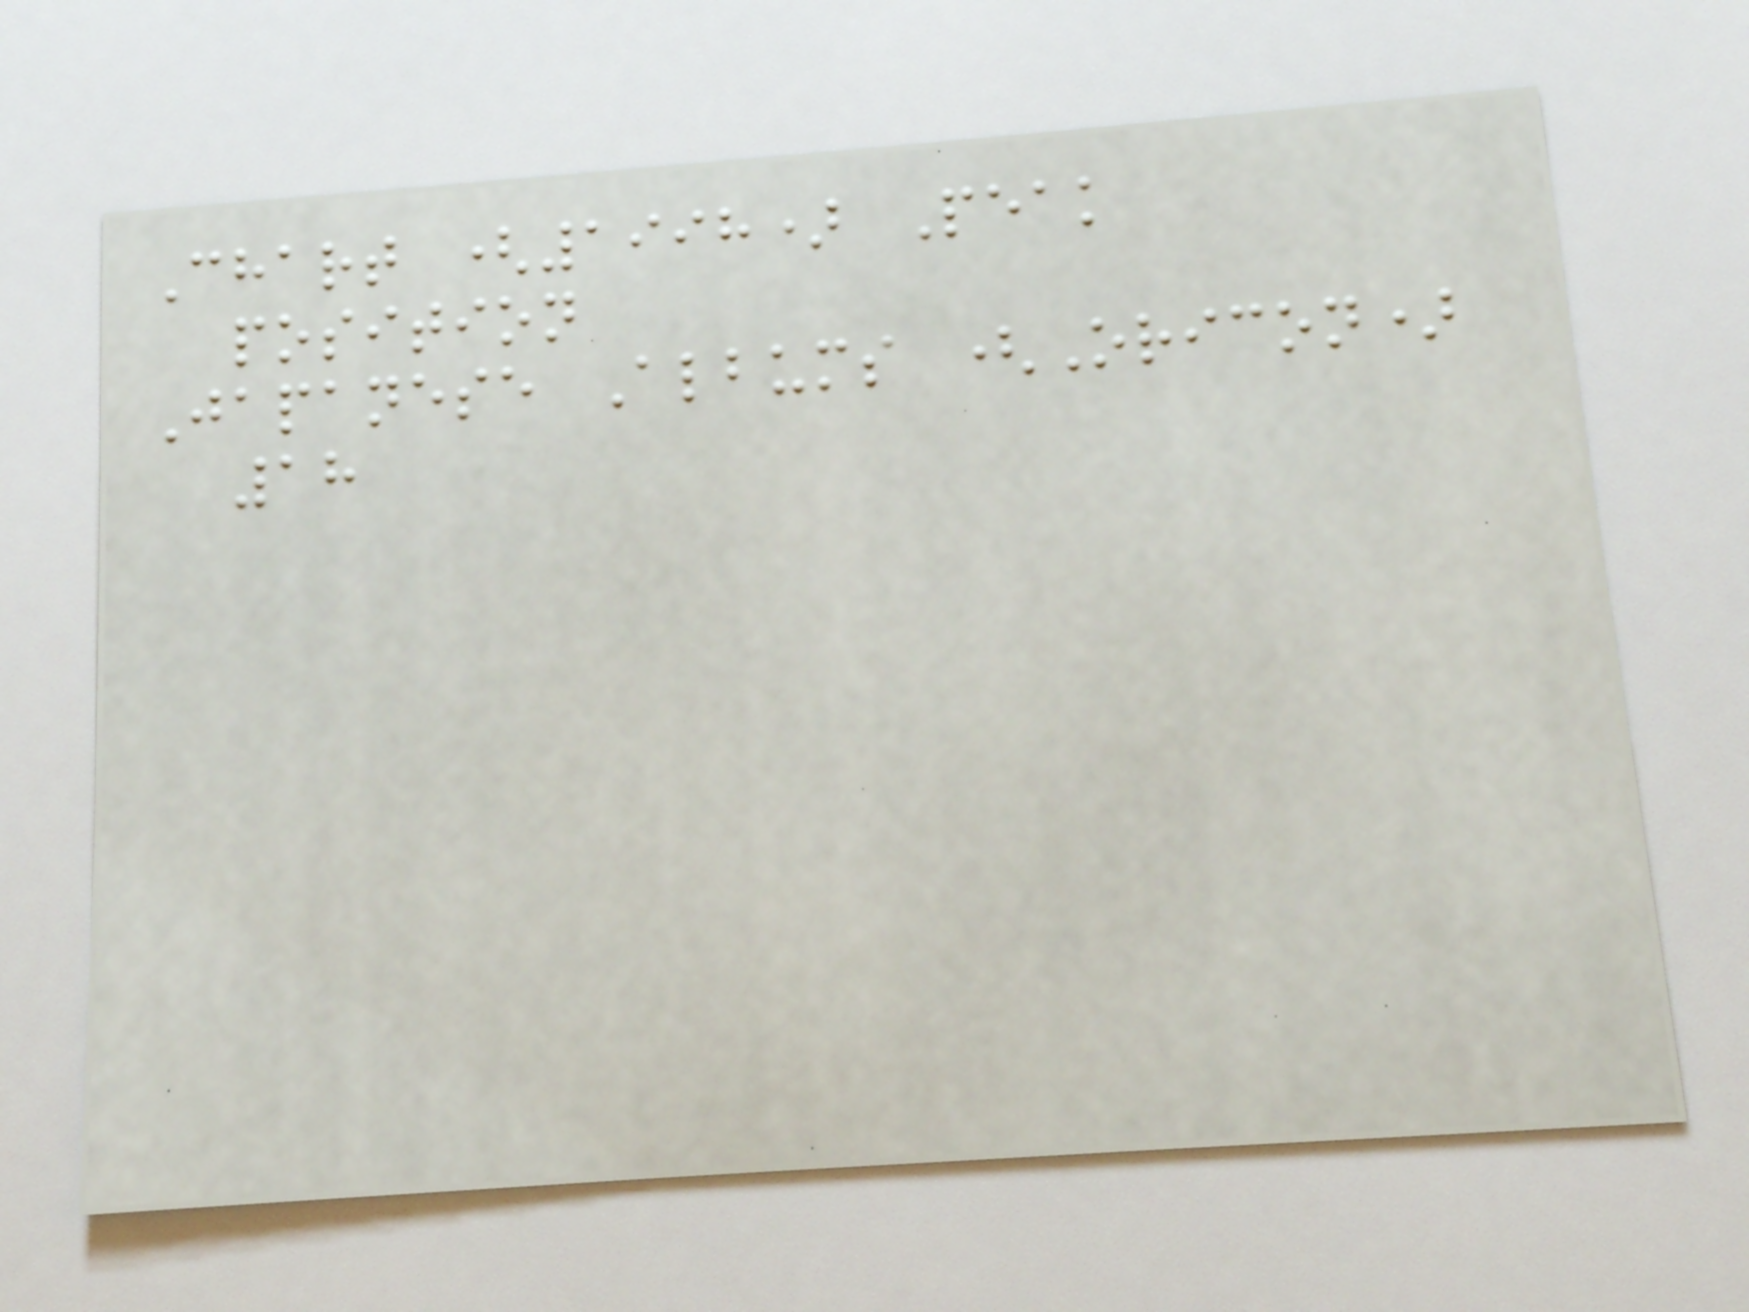Chart (1998) Peak
position
Japanese Albums (Oricon)
18
